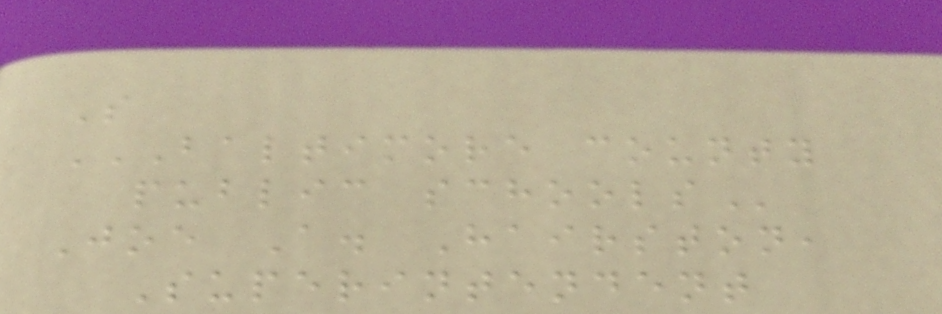S
BALTIMORE COUNTY
PUBLIC SCHOOLS
Joe A. Hairston,
Superintendent
